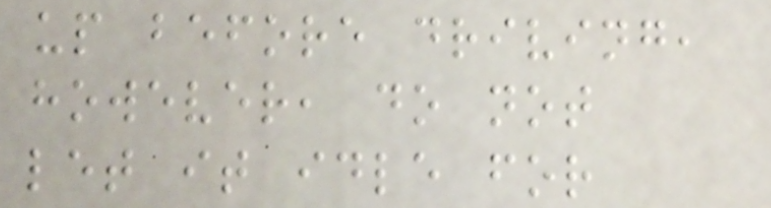up before driving,
however, do not
let it idle for
